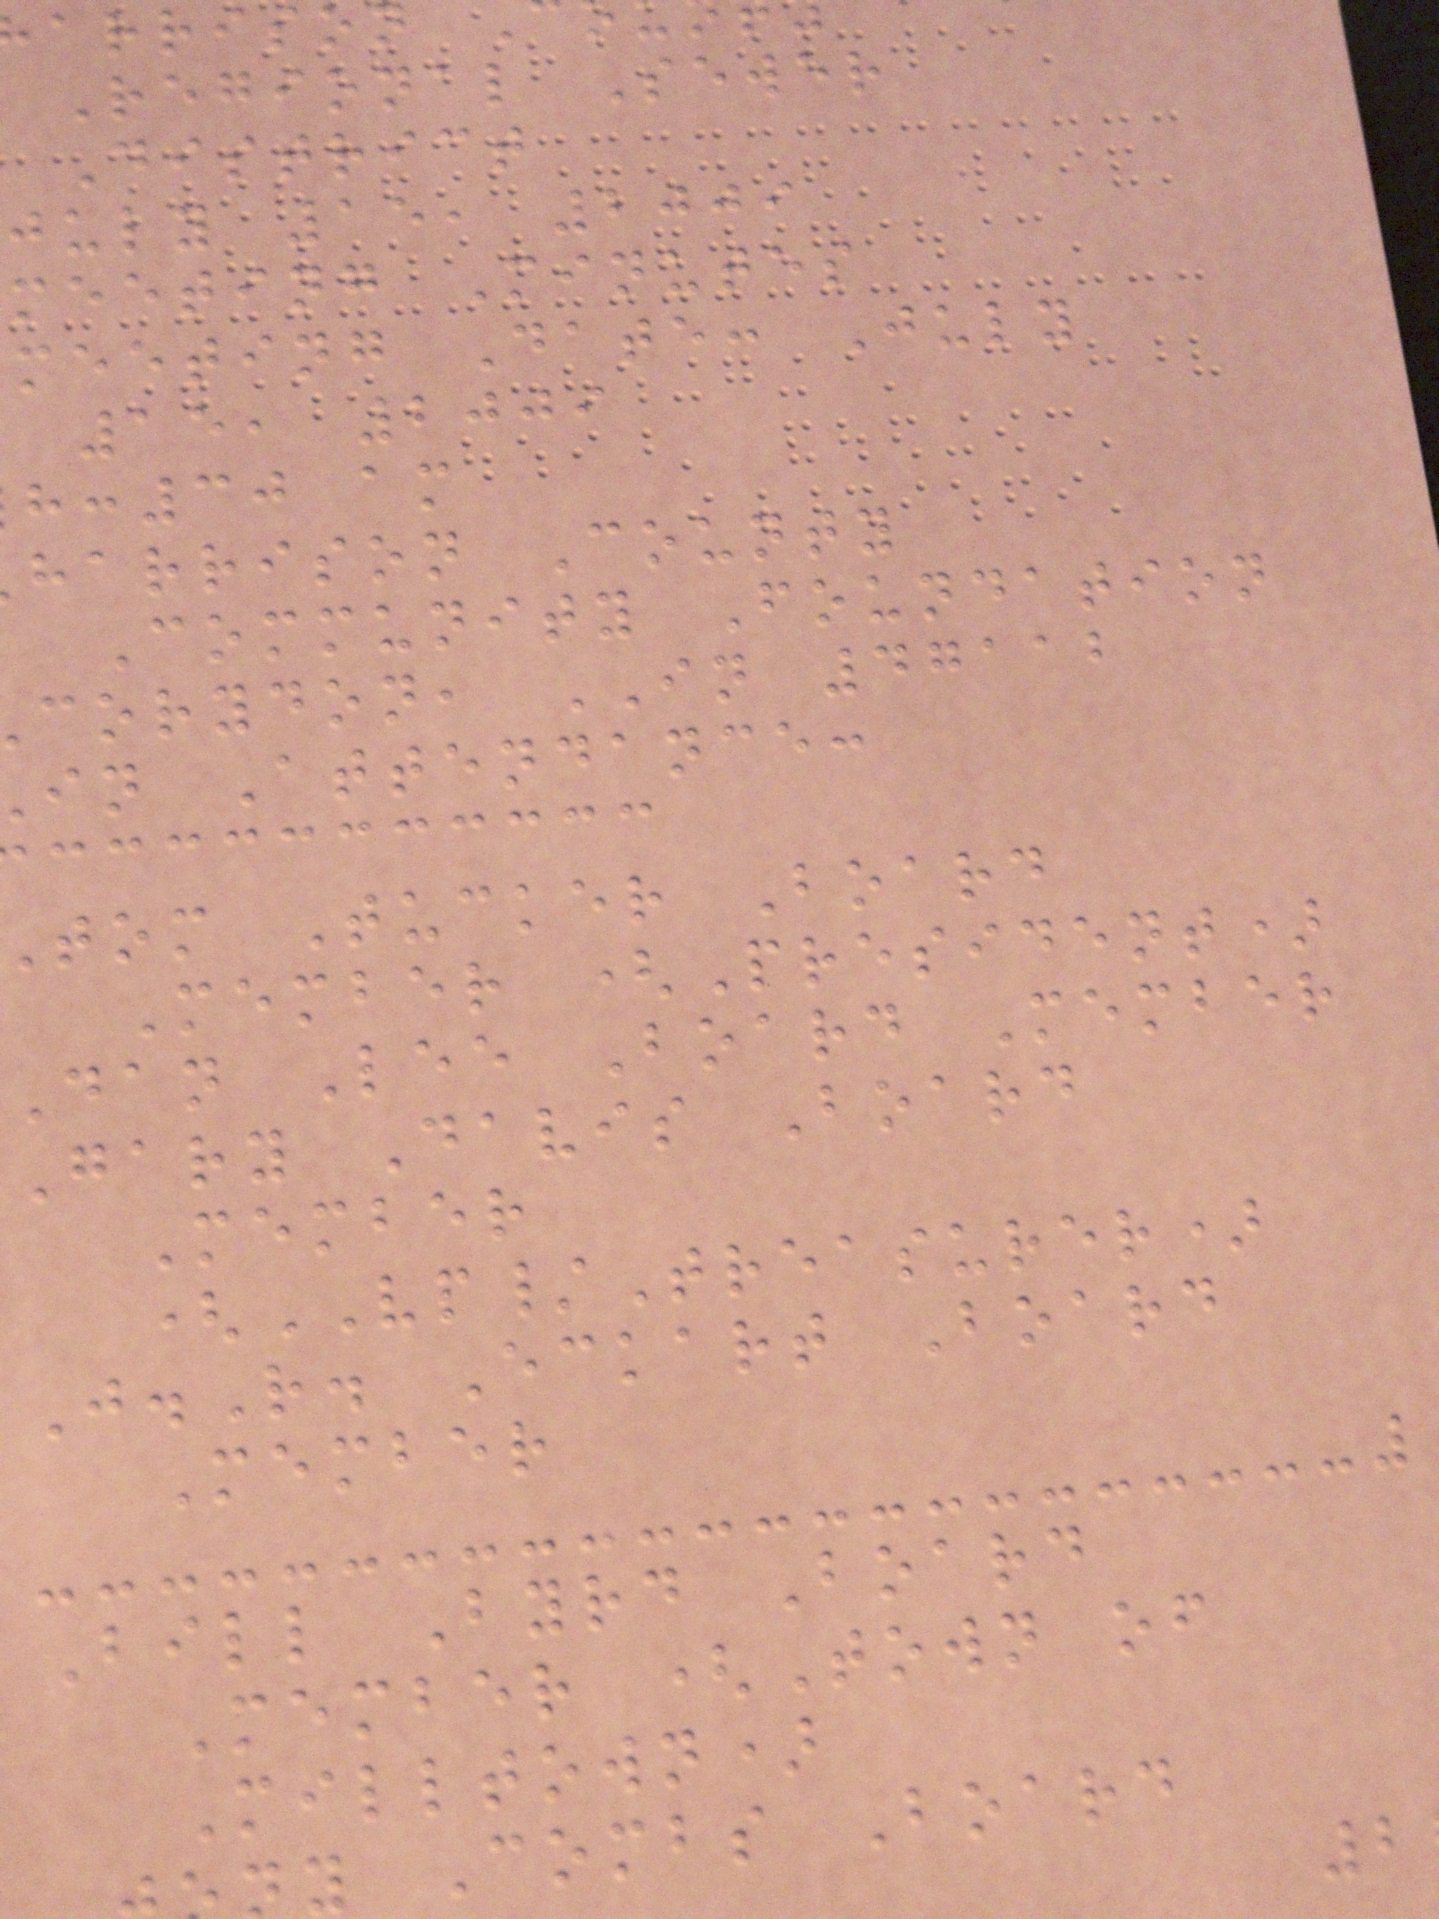arrison
Regional Sewer
District
july 15, 2009
meeting Minutes
meeting Date: July
15, 2009
:30 am
harrison County
Community Foundation
corydon, IN 47112
in Attendance:
tom Tucker Board
Member (President)
Dan Lee Board Member
Gary Davis Board
Member
(VP/Treasurer)
J.R. Eckart Board
Member
Bill Byrd Board
Member (Town of
Milltown)
y Combs Board
